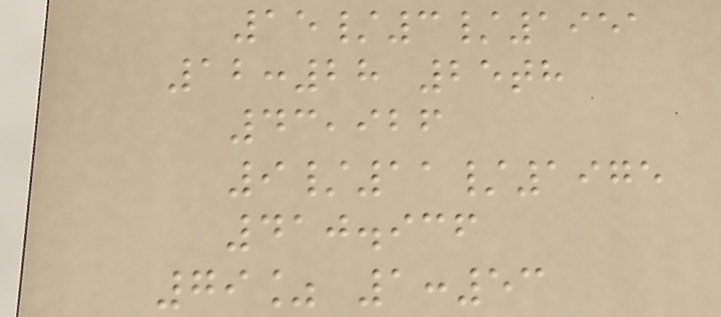15/3/1951
12:28 25th
43,926
9/11/1975
410.936
79% 1:53
